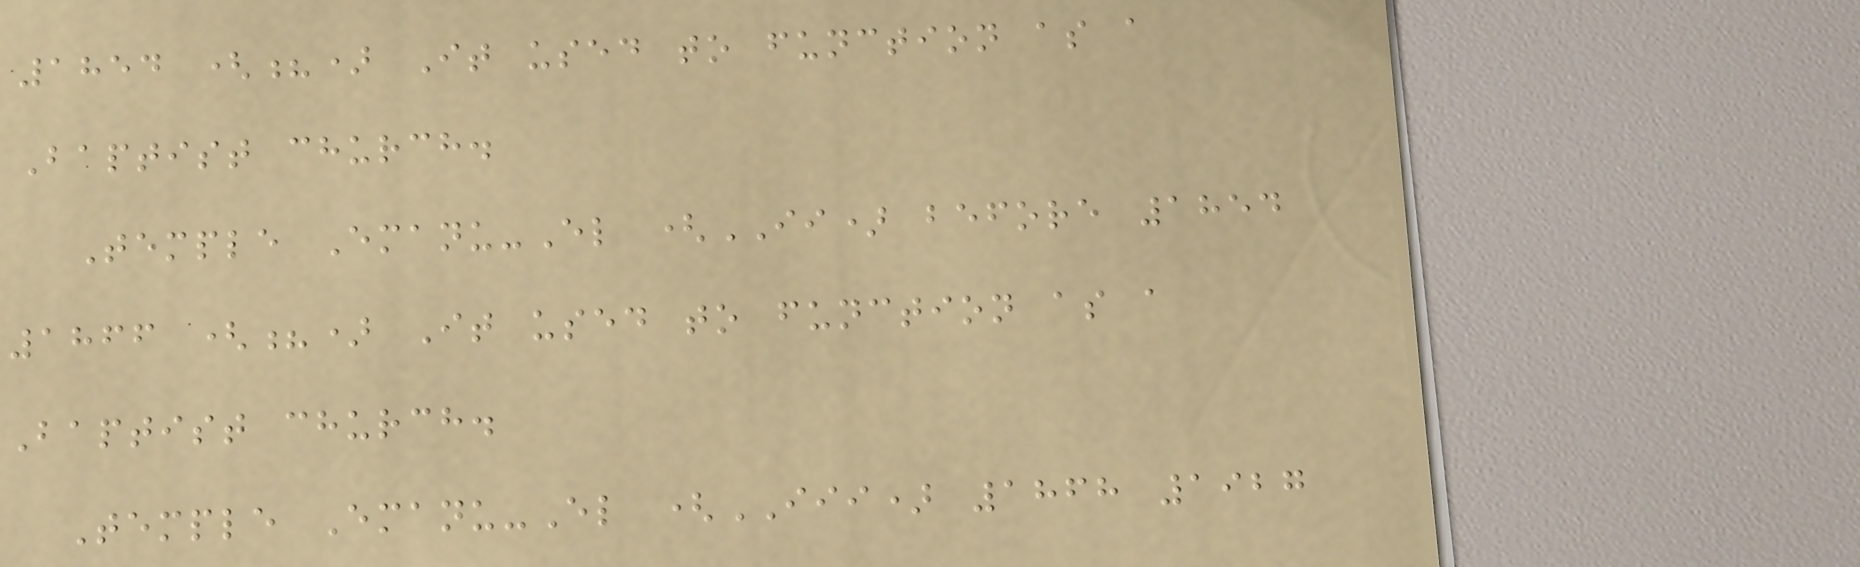1854 (?) It used to function as a
Baptist church.
Temple Emanu-El (II) before 1854
1866 (?) It used to function as a
Baptist church.
Temple Emanu-El (III) 1868 1927
